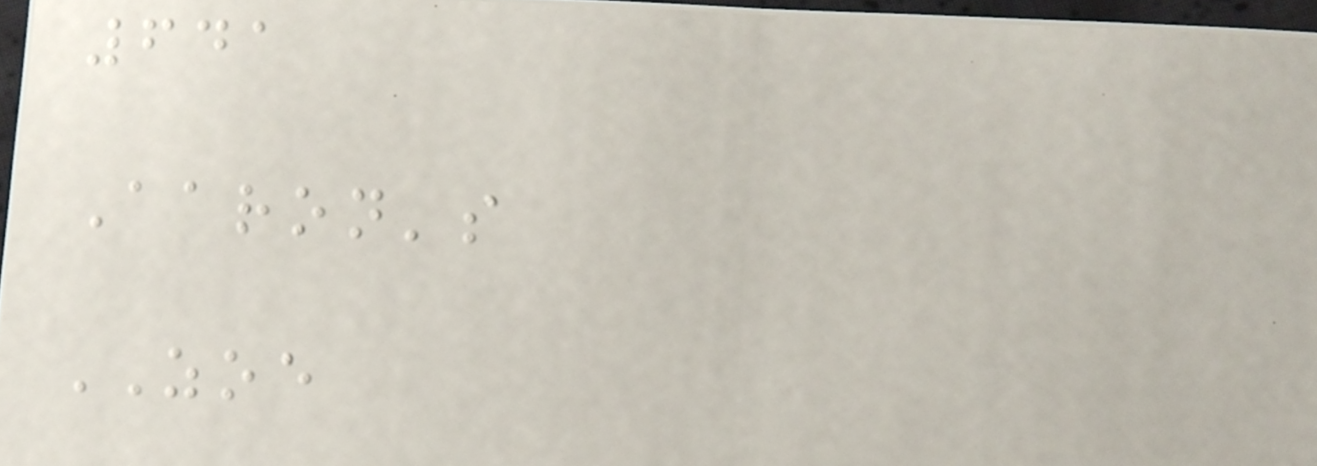641
Aaron's
ZOE
